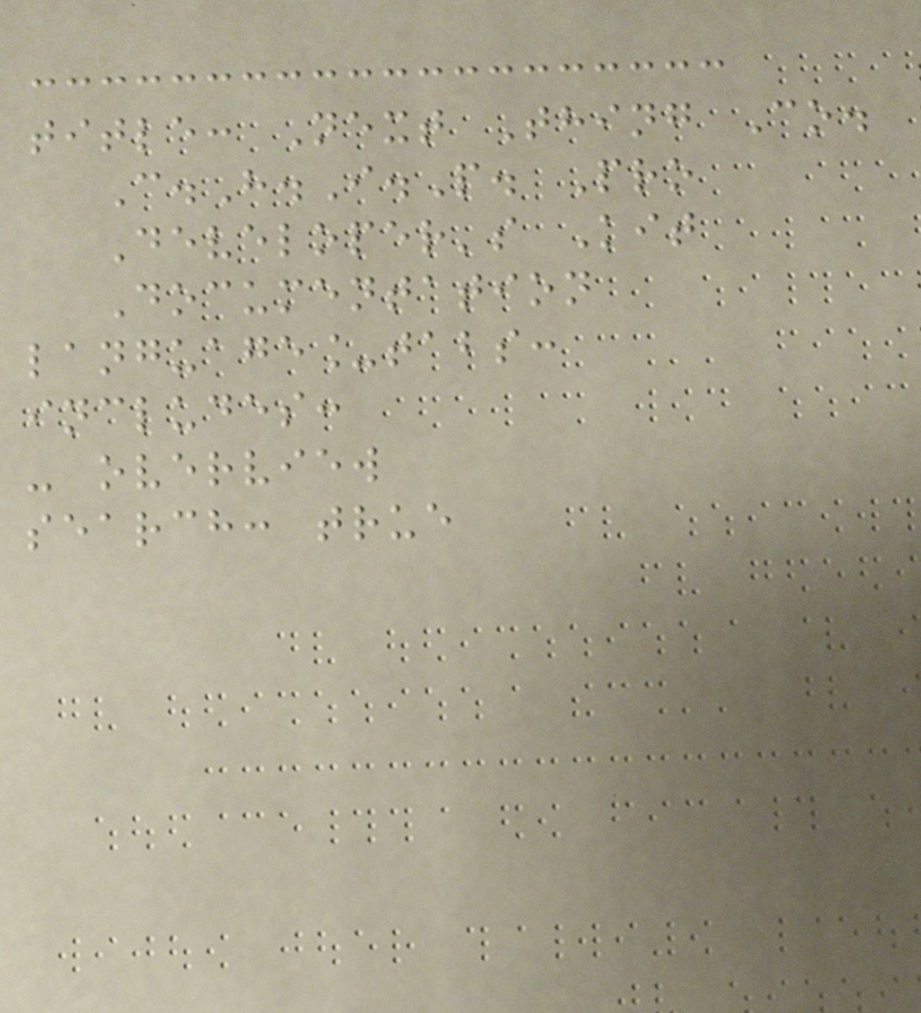title: Next Thing Co.
C.H.I.P. Pro
Developer's Kit
Documentation
language_tabs:
includes:
- overview
search: true
